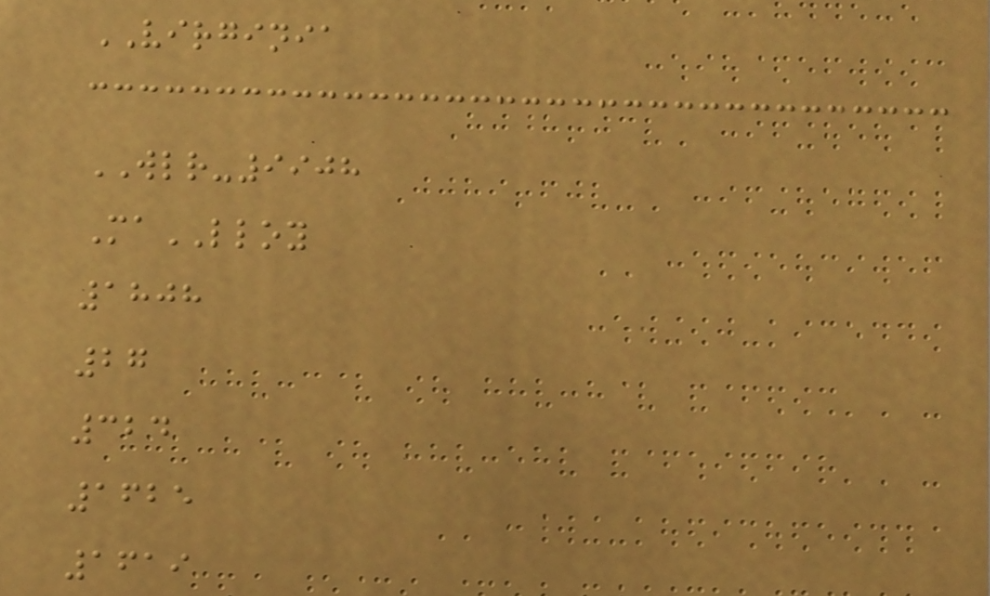VIRGINIA
WLR-9908
MaLLOY
1808
27
324
1625
1619
